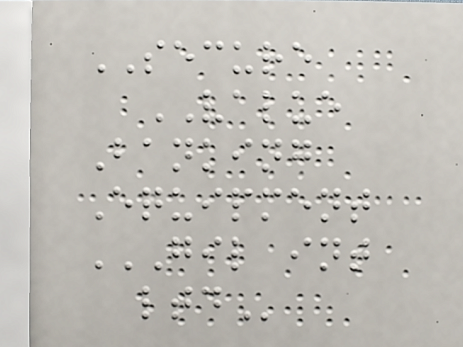SECURE
VALUE
Banking
Equipment
GIL INT
LTD
